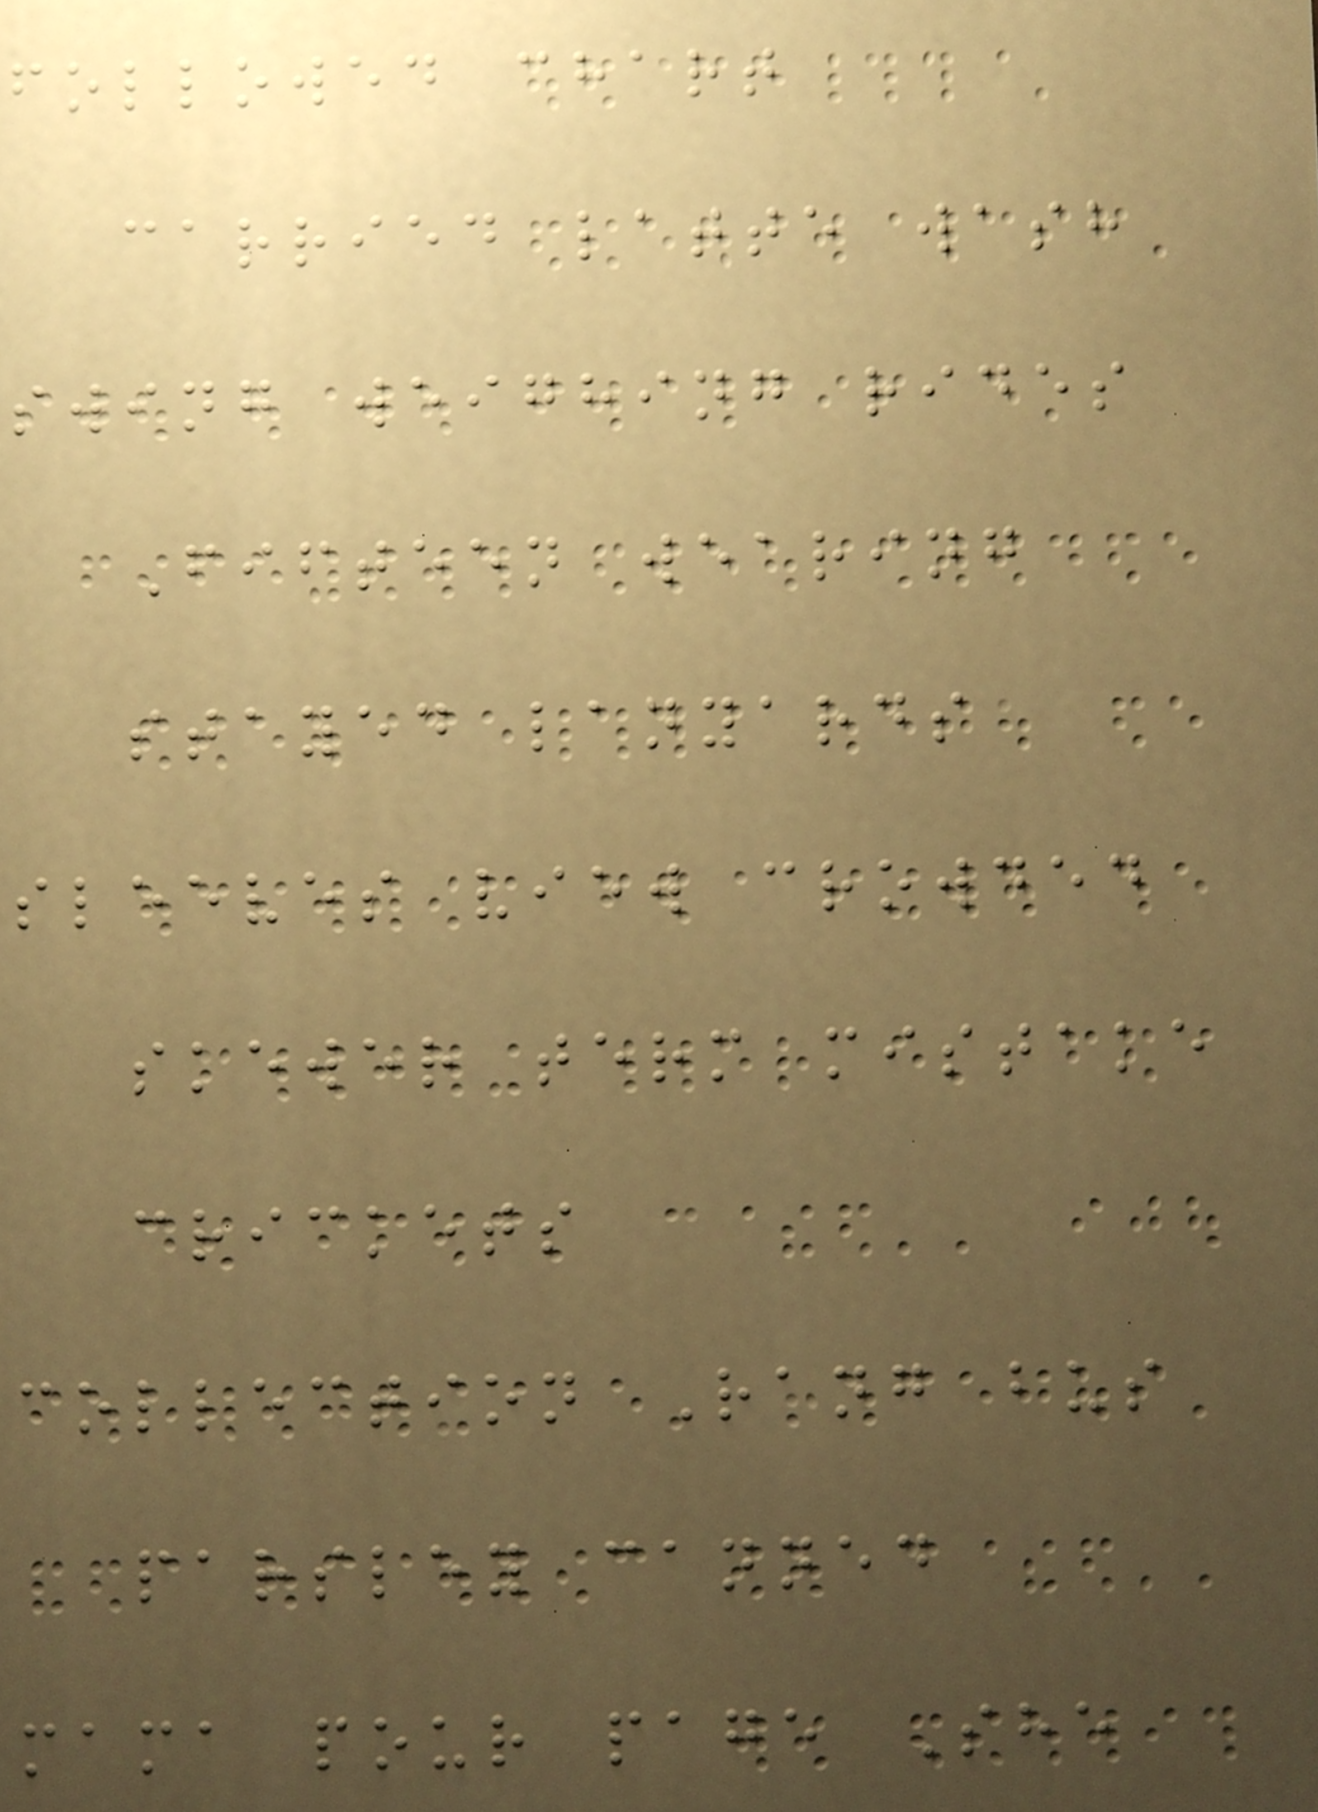followed chart
carried latte wash
swing weighing rides
Fifteen wearing
stayed lanyards
sleeves view crowded
skewer term mistake
crickets
collection Rang bus
parsley canned
mama pour page She
